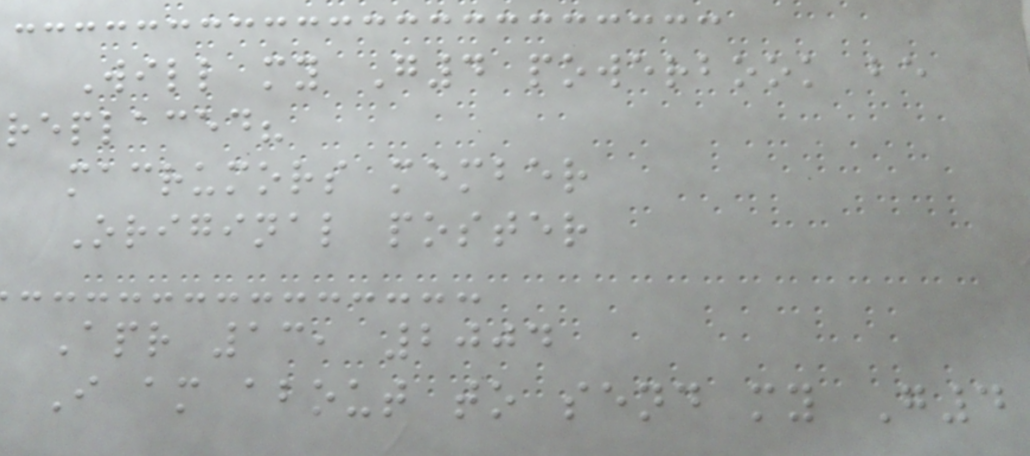Will my G4 powerbook be
replaced?
macrumors member
Original poster
Apr 13, 2004
I am about to send my G4
